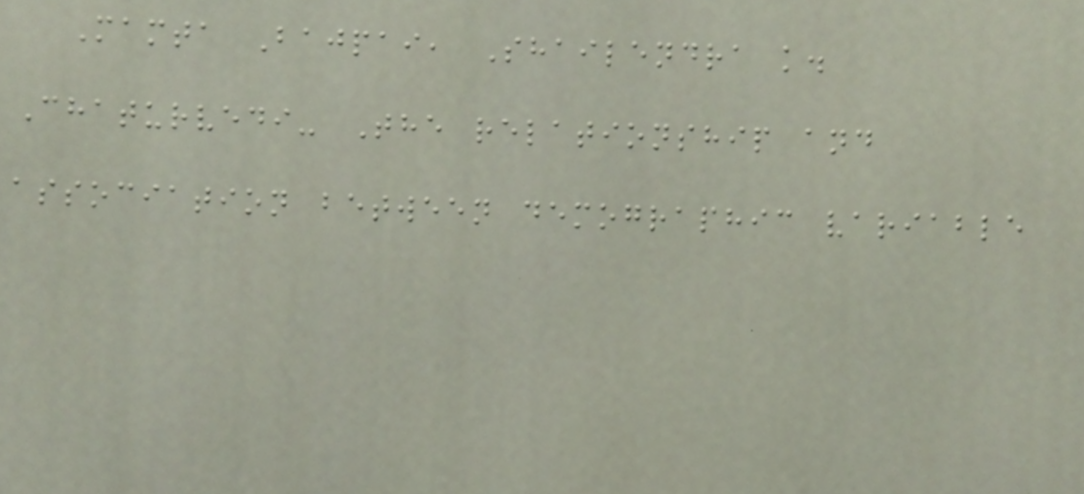Mamta Bajpai, Shailendra k.
Chaturvedi- The relationship and
association between demographic variable
